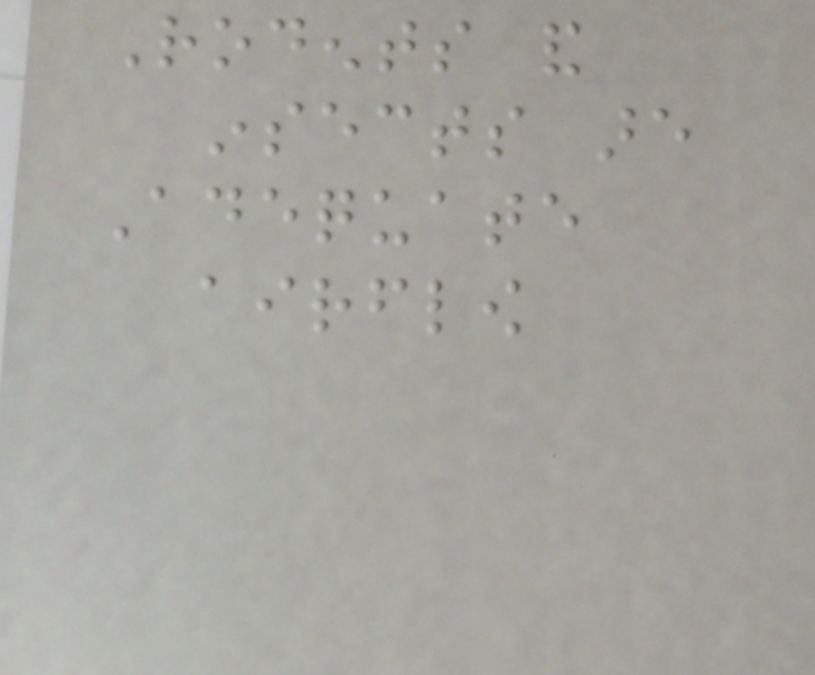Rodents and
insects are
Adequate
airflow
